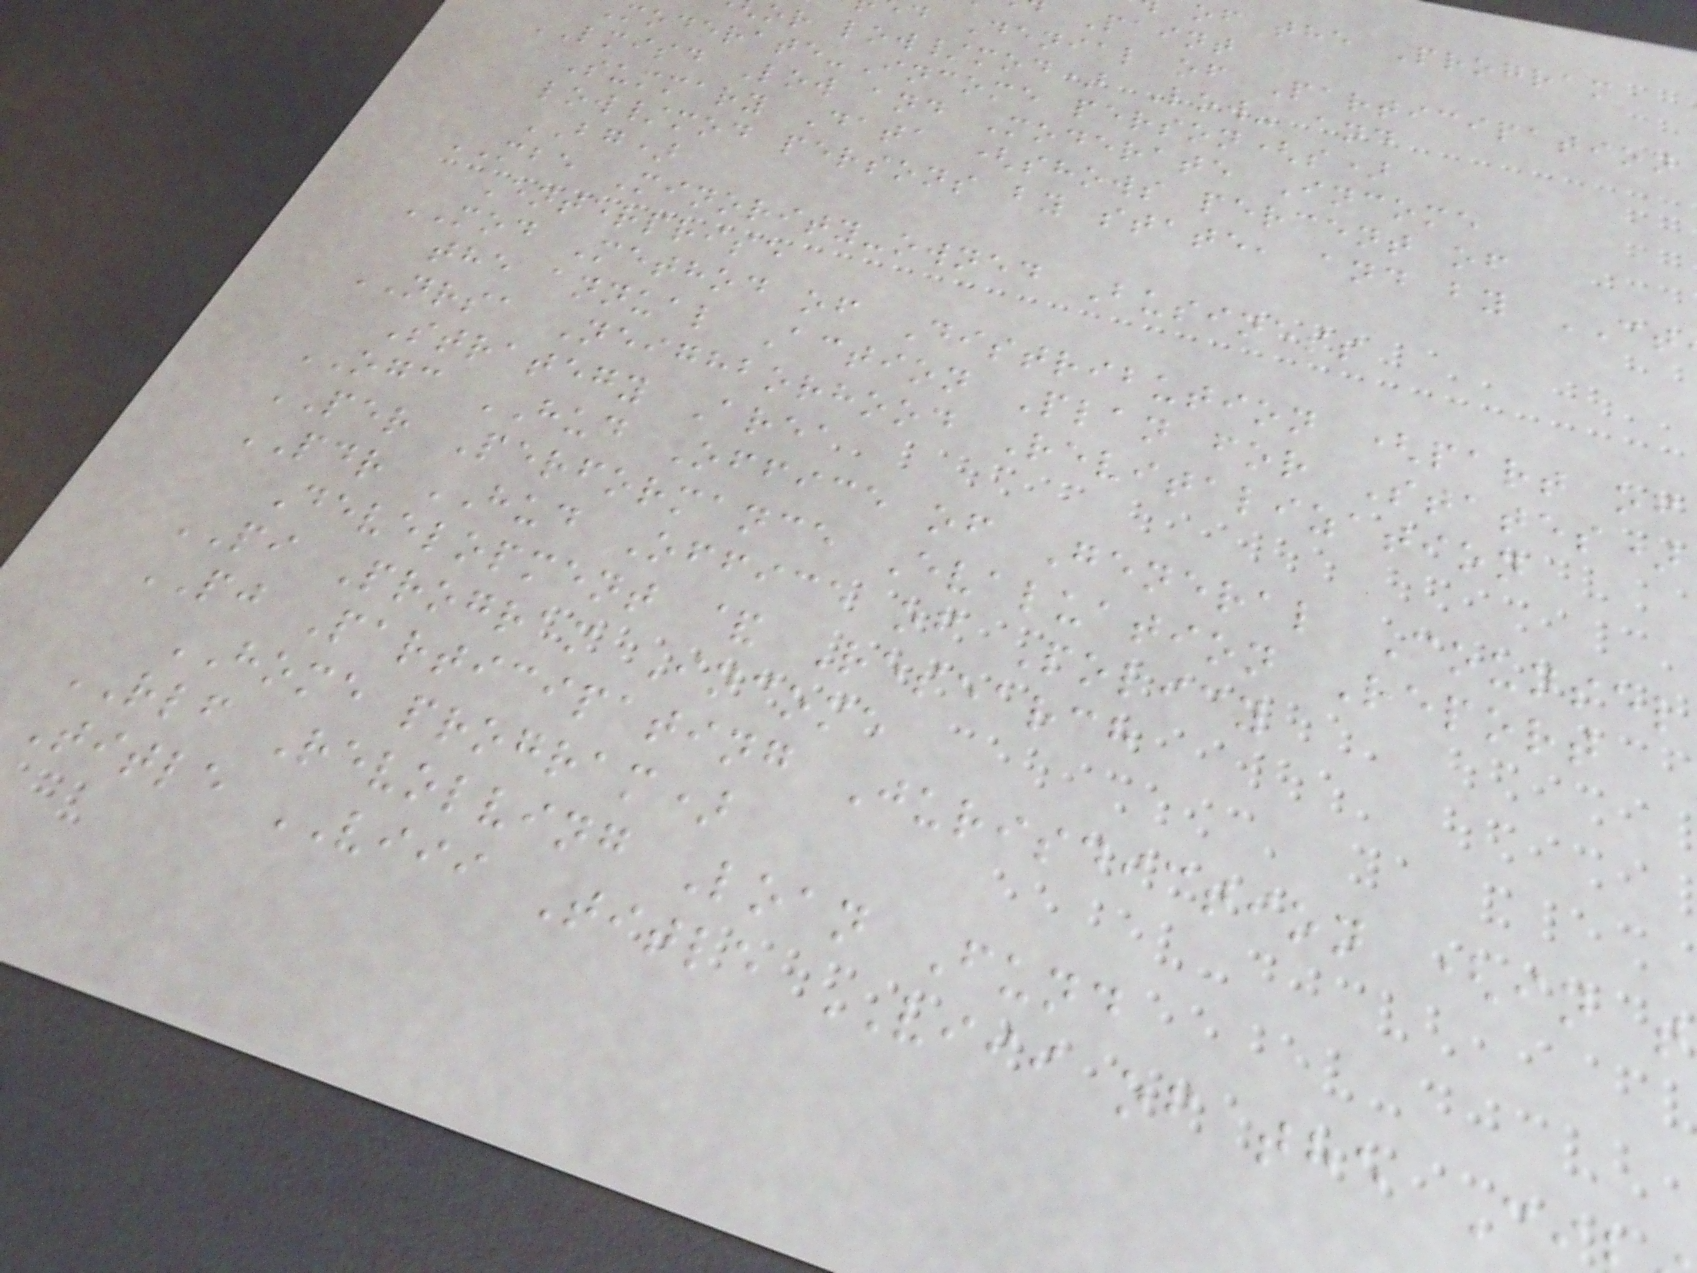of the Program
d Denial of Participation
or low/mod) Low- and
oderate-Income person(s)
LMISD Low and Moderate Income
Summary Data (shows percent of
low/mod persons by state, and by CT
BG)
MBE Minority-owned Business
Enterprise
MOD Method of Distribution (part of
the annual Action Plan for States)
NRSA Neighborhood Revitalization
Strategy Area
OGC HUD Office of General Counsel
PER Performance Evaluation Report
PDR HUD Office of Policy
Development & Research
PI Program Income
PJ Participating Jurisdiction (in t
HOME program)
RLF Revolving Loan Fund
Title VIII Title VIII of the C
